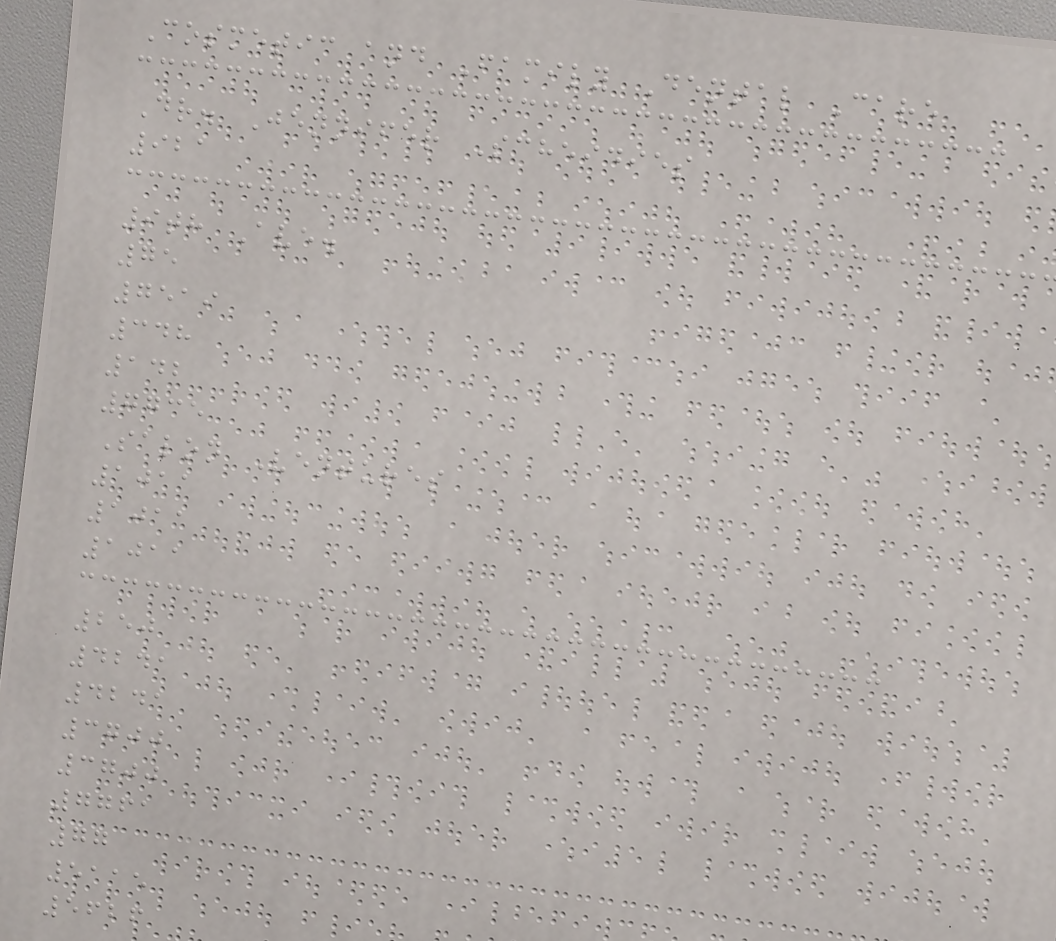Cosmetic and Family Dental Care
Dr. Jennifer Scheidies
921
9th Ave.
75
7519
348
142
7735
Salon Ventures
1011
1011
1011
250
4241
4241
3700
3700
7761
77
5115
5626
